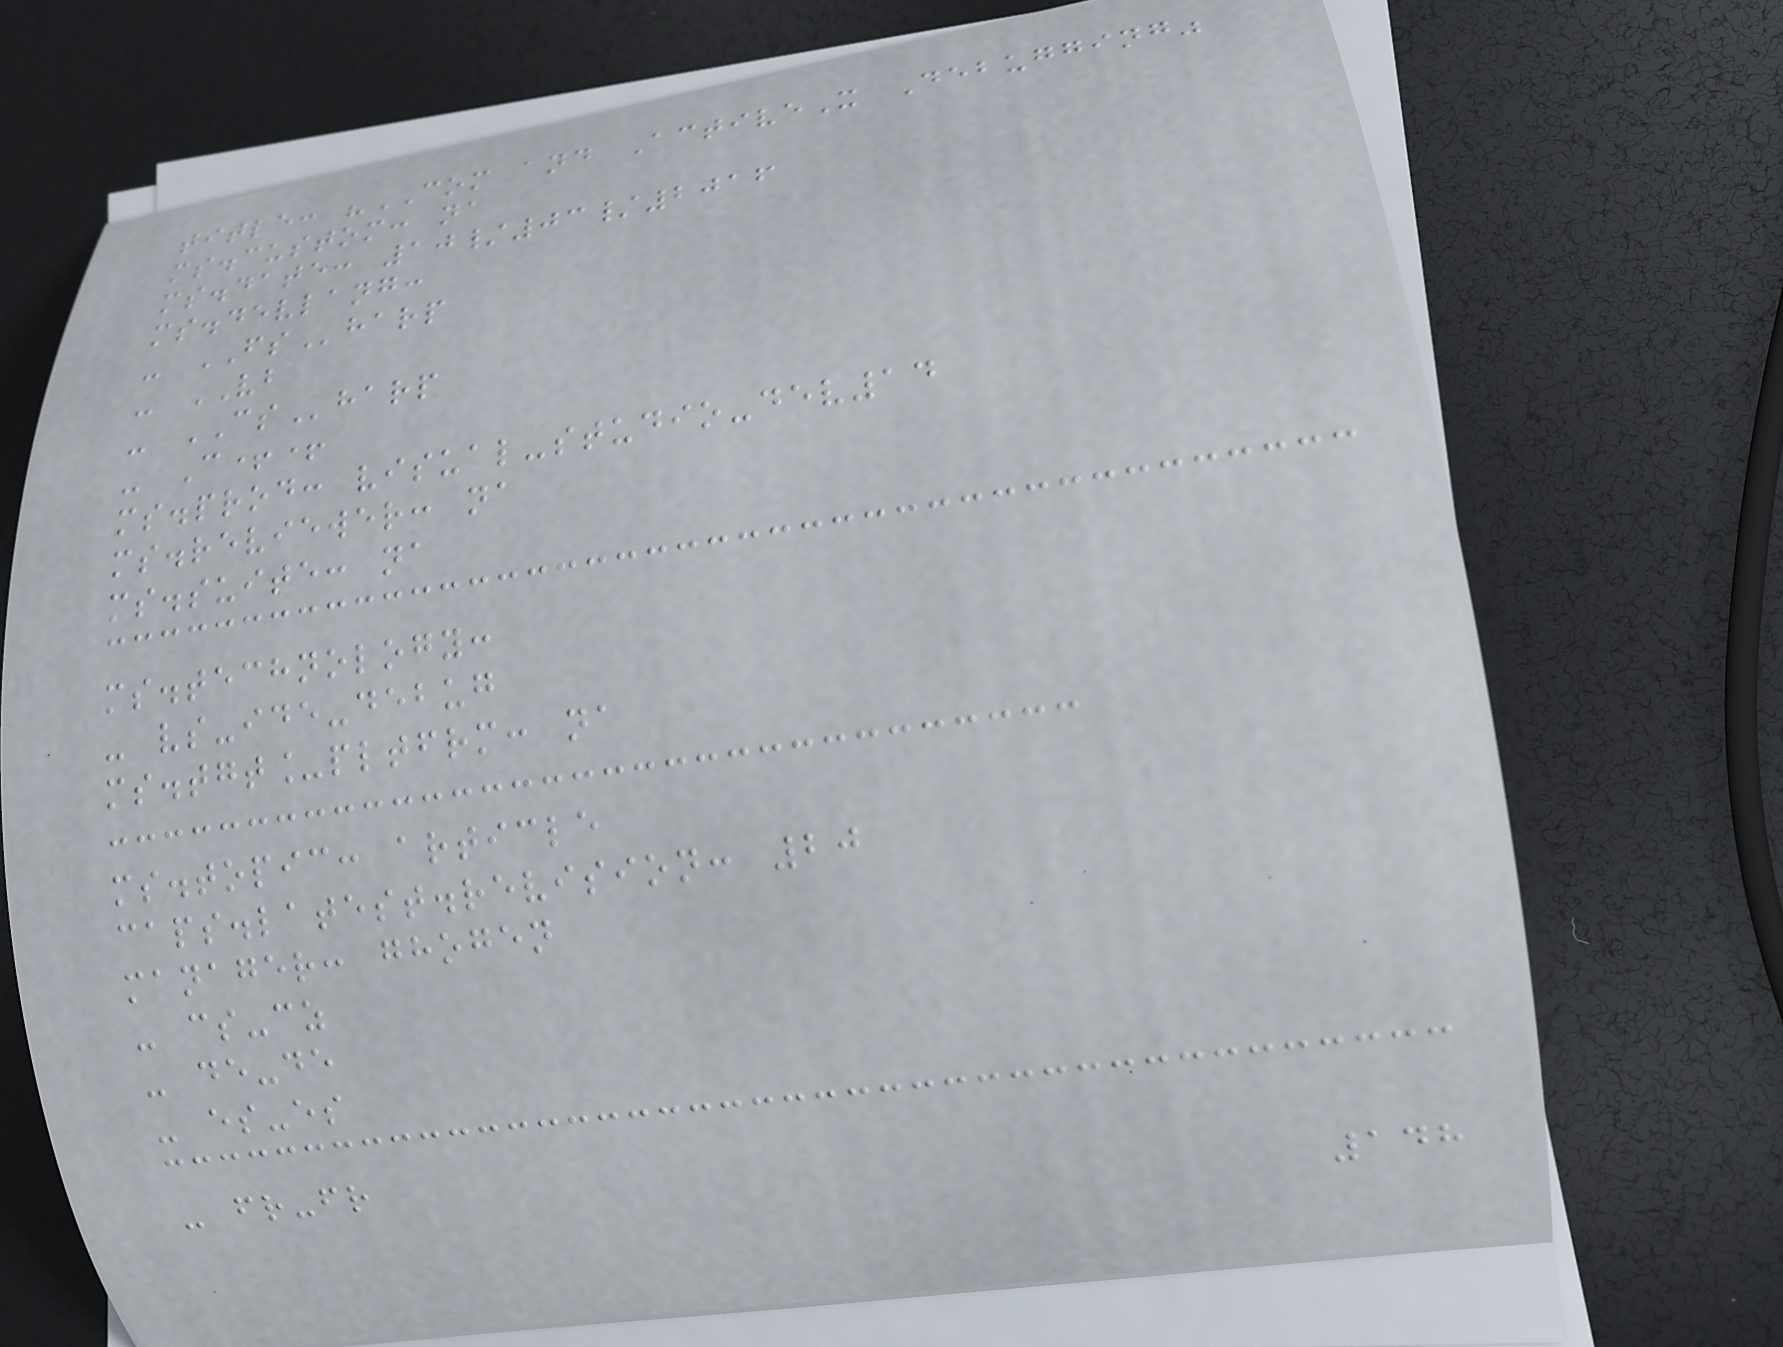title: "COM and ActiveX Debugging"
ms.custom: na
ms.date: 10/03/2016
ms.devlang:
- FSharp
- VB
- CSharp
- C++
ms.prod: visual-studio-dev14
ms.reviewer: na
ms.suite: na
ms.technology:
- vs-ide-debug
ms.tgt_pltfrm: na
ms.topic: article
caps.latest.revision: 20
manager: ghogen
- cs-cz
- de-de
- es-es
- fr-fr
148
